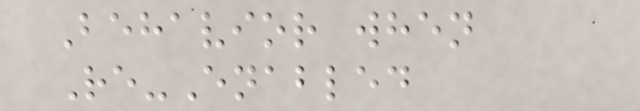Behavior when
Re-Enabled
